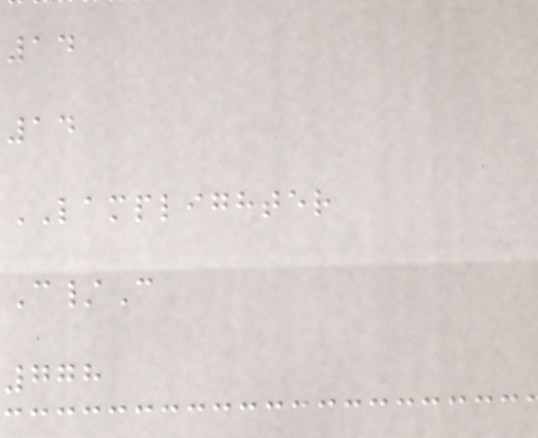14
14
LAMPLIGHTER
C/C
778
